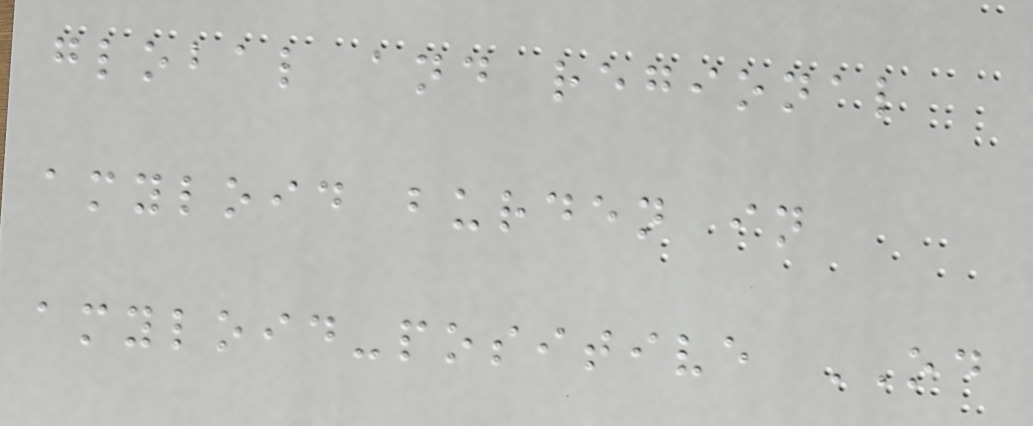global and regional
amyloid burden in
amyloid-positive OD
